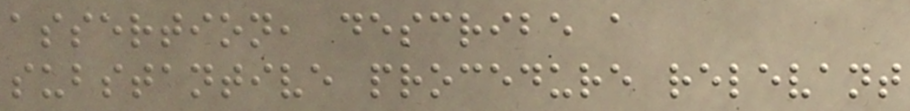assertion, describe a
substantive procedure relevant
